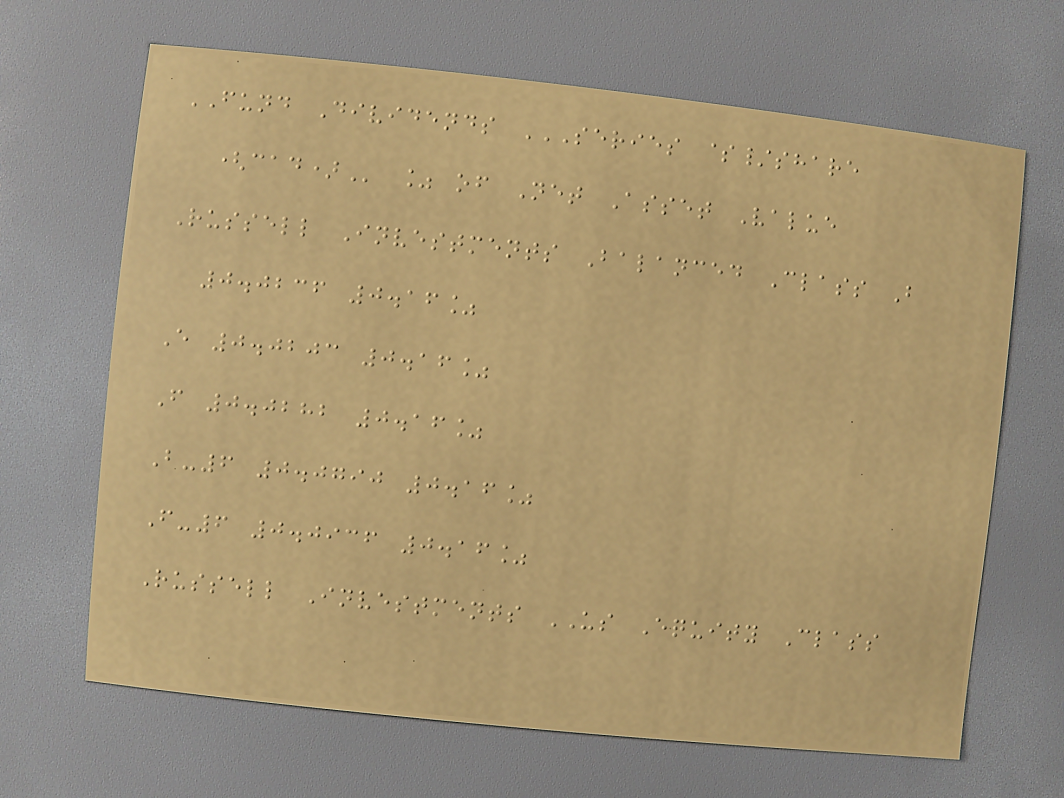FUND Dividends SERIES $/SHARE
(CAD) % of Net Asset Value
Russell Investments Balanced Class B
0.0236 0.16%
E 0.0203 0.16%
F 0.0282 0.16%
B-6 0.0790 0.16%
F-6 0.0936 0.16%
Russell Investments US Equity Class
